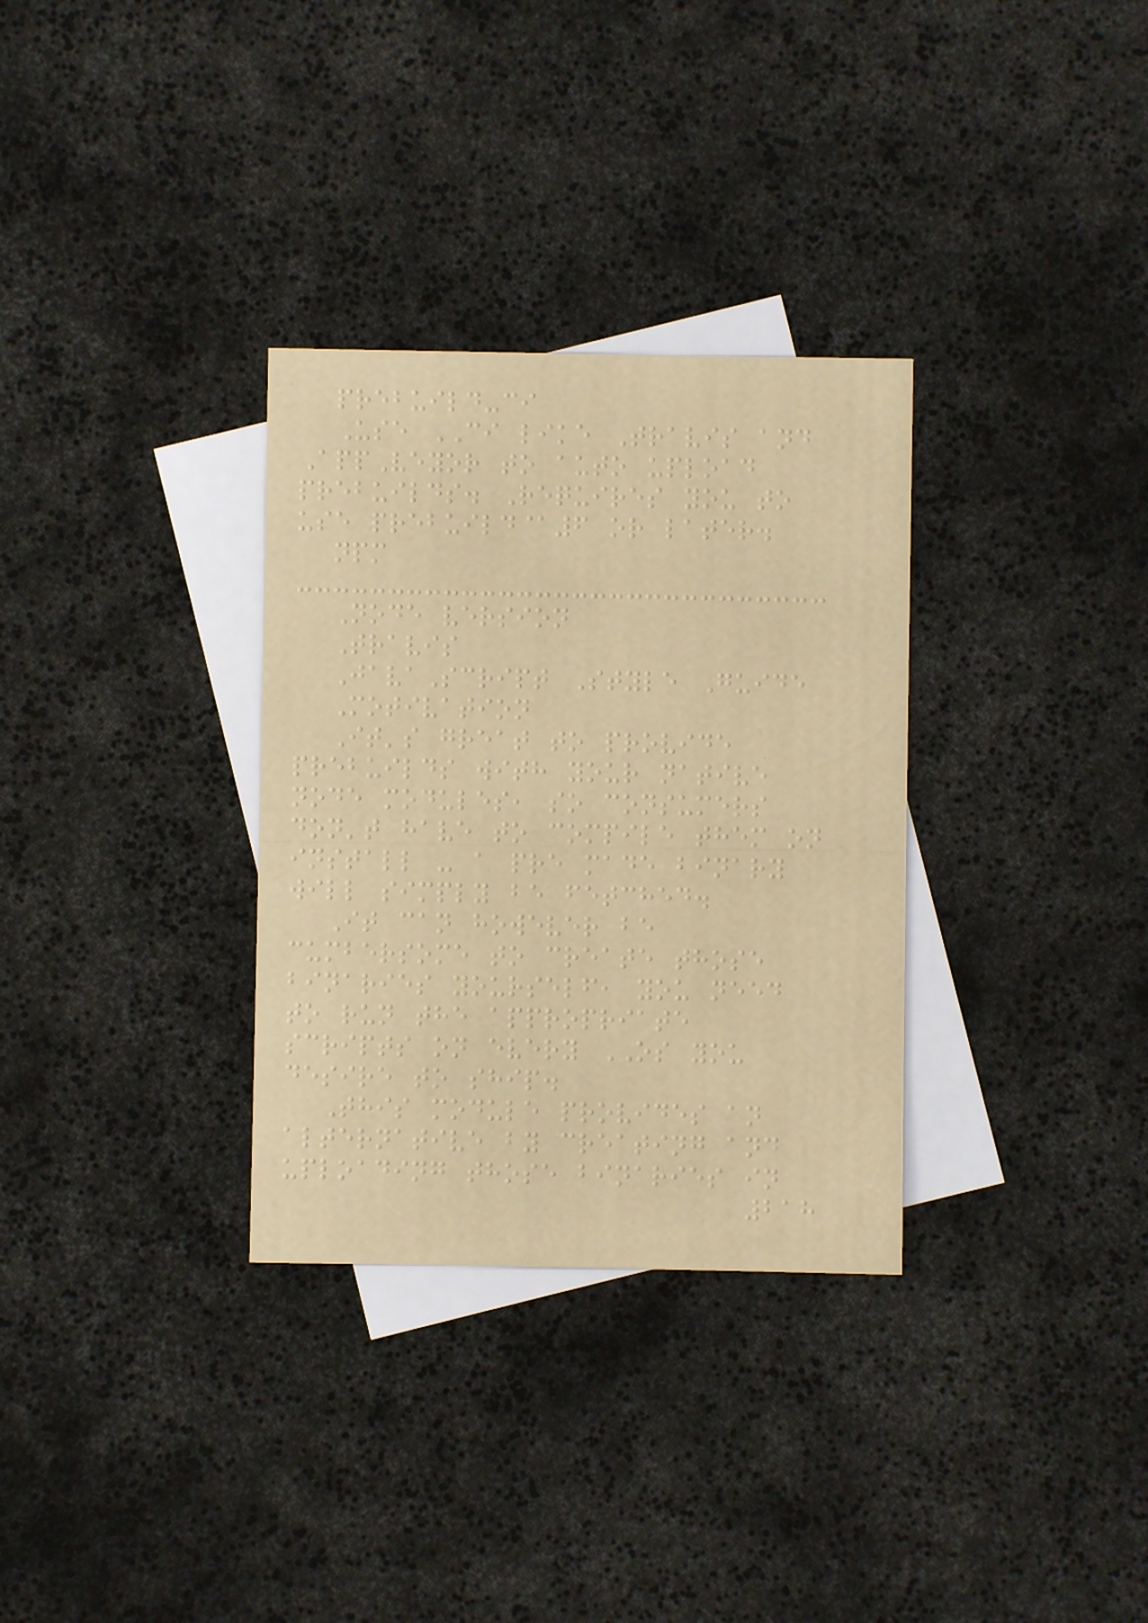prebuild-ci
Use CI like Travis and
AppVeyor to auto upload
prebuilds. Requires you to
use prebuild@6 or later.
npm
Node version
Travis
JavaScript Style Guide
Motivation
It's great to provide
prebuilds with your native
node modules, so consumers
don't have to compile them on
install - a pre made binary
will simply be fetched.
It can however be
cumbersome to create those
binaries yourself, you need
to run the appropriate
scripts on every OS you
desire to ship.
This module provides an
alternative by creating and
uploading those binaries in
218
